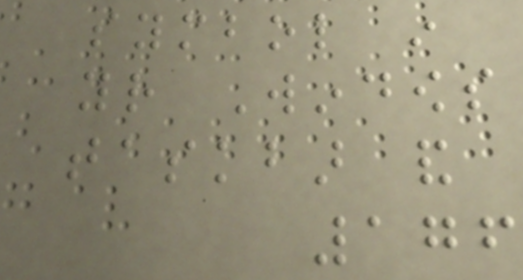symbol in
your Windows
taskbar and
176
